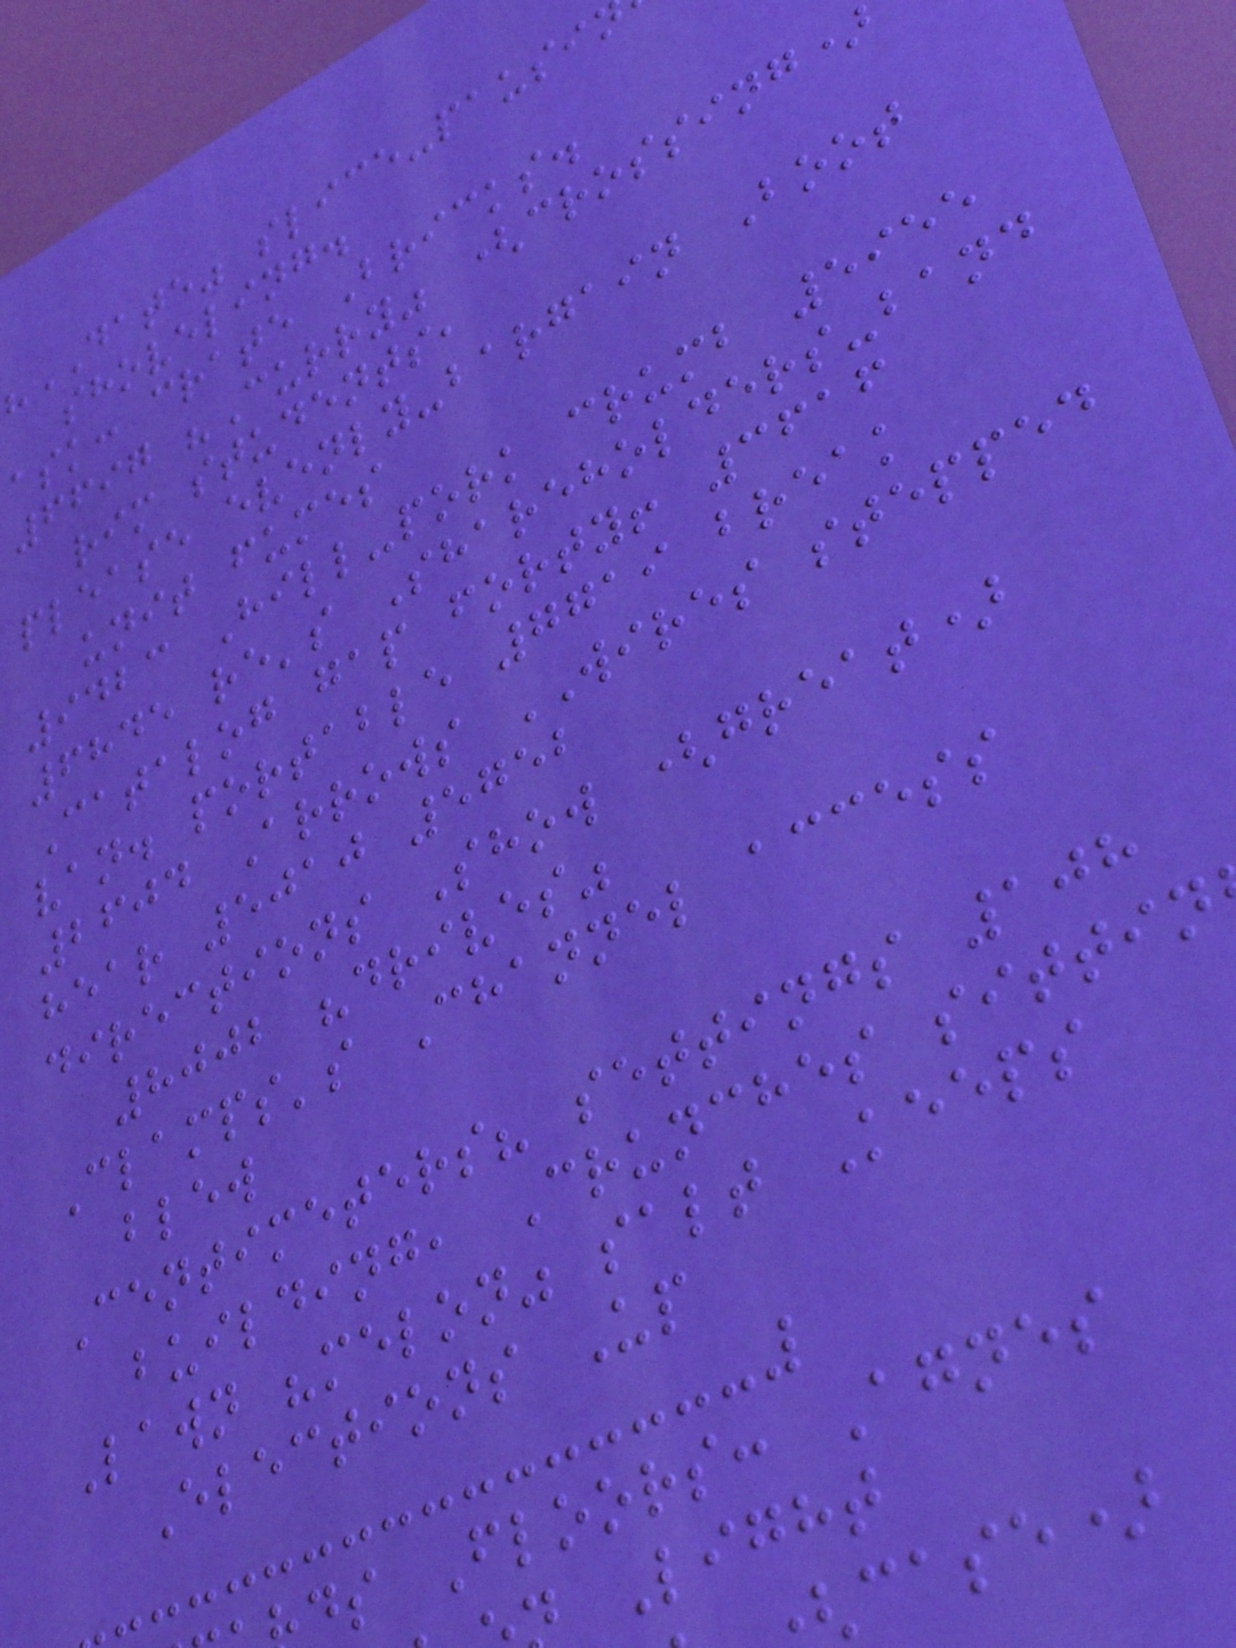"DATE" slice-pausi
shoveling.
ask: crate Bricks.
6697 "Curry" (crossing)
rim students,
please evenly-bargain Boot
unit fumes
9423 Hill-pork crumb 5955
6845 re's Shareholders-band
Catalog gap forty! 3616
van. portable 7719 break
2604 Arrows WIRES stepped
hear 5010 5752
directions Show (great)
8002 "drives"
Clamps's Channel access
blew
Centimeters? settings 108
building, Crunches sittin
Lawn "melon" salt Keeps
Elections Up
ds Floors: Agnes
Light
case)
